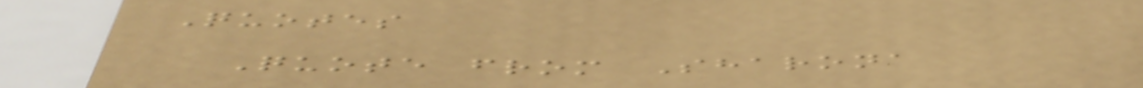Quotes
Quote from Sharona
